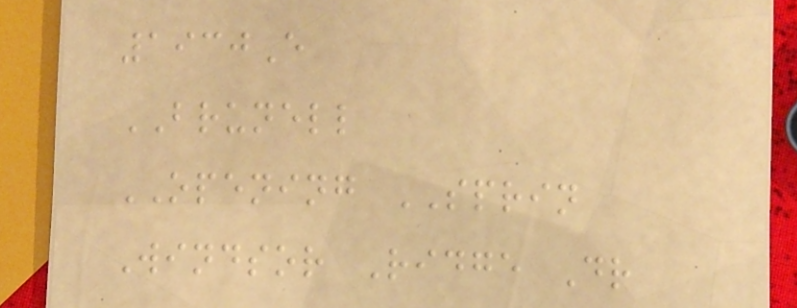1930E
BRUNELL
OPENING SPRIN
Windsor Ridge Dr
